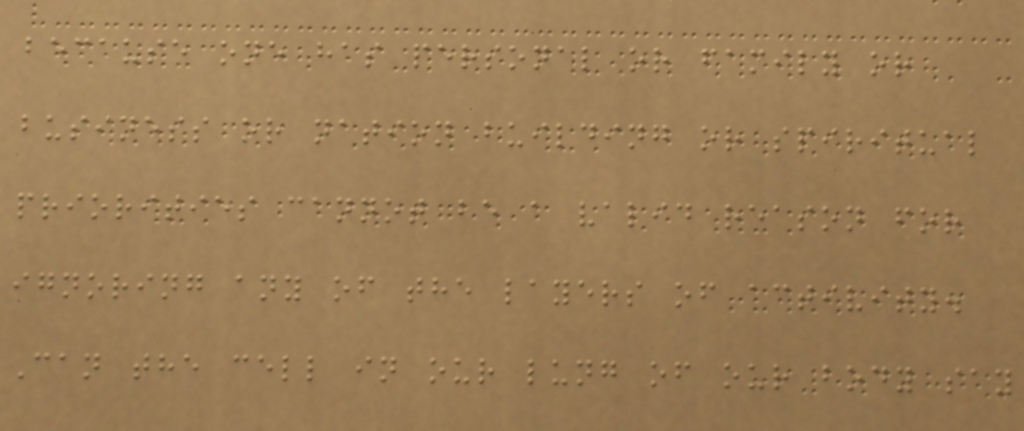because one has personal or family or
business or nation building or spiritual
priorities cannot be a valid reason for
ignoring any of the layers of activity.
Can the cell in our lung of our body say
